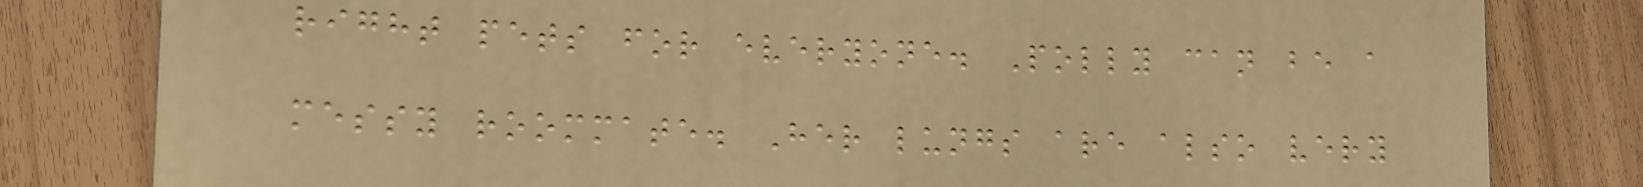right pets for everyone. Polly can be a
messy roommate. Her lungs are also very
